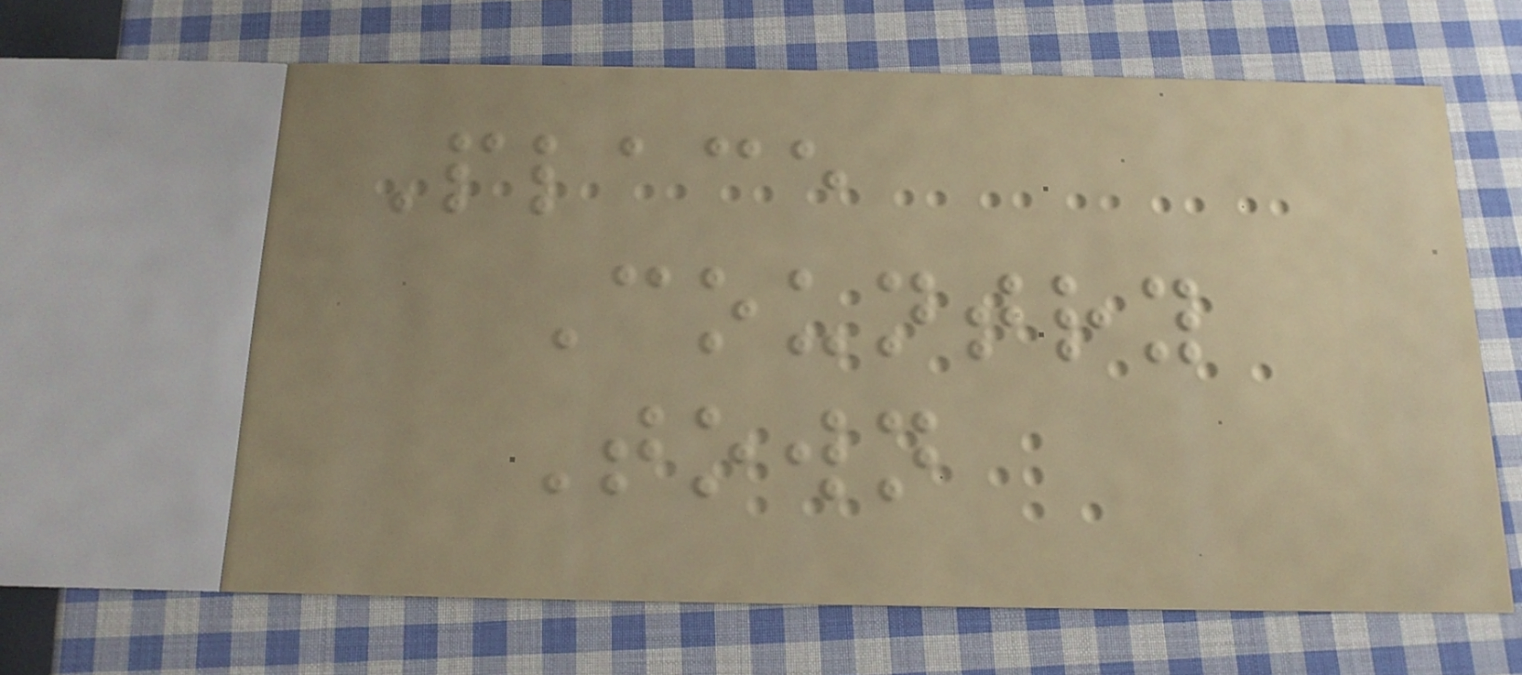Place
Country
Town
